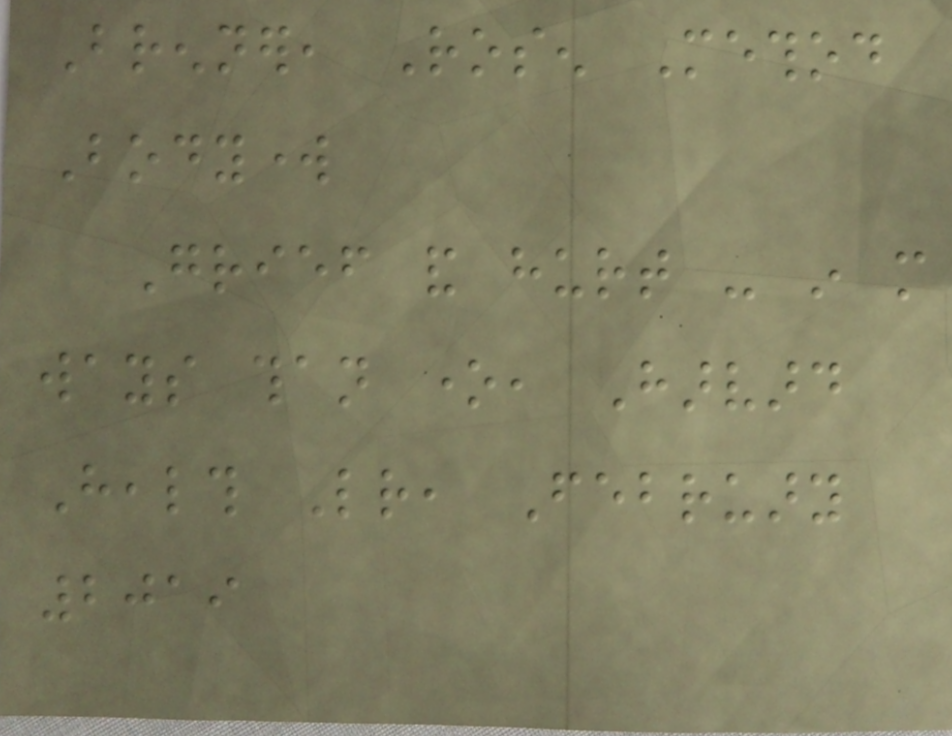Brenner, Rosen Method
Bodywork
Grief and hurt - in more
ways than one, Harvard
Health Letter, February
2019
